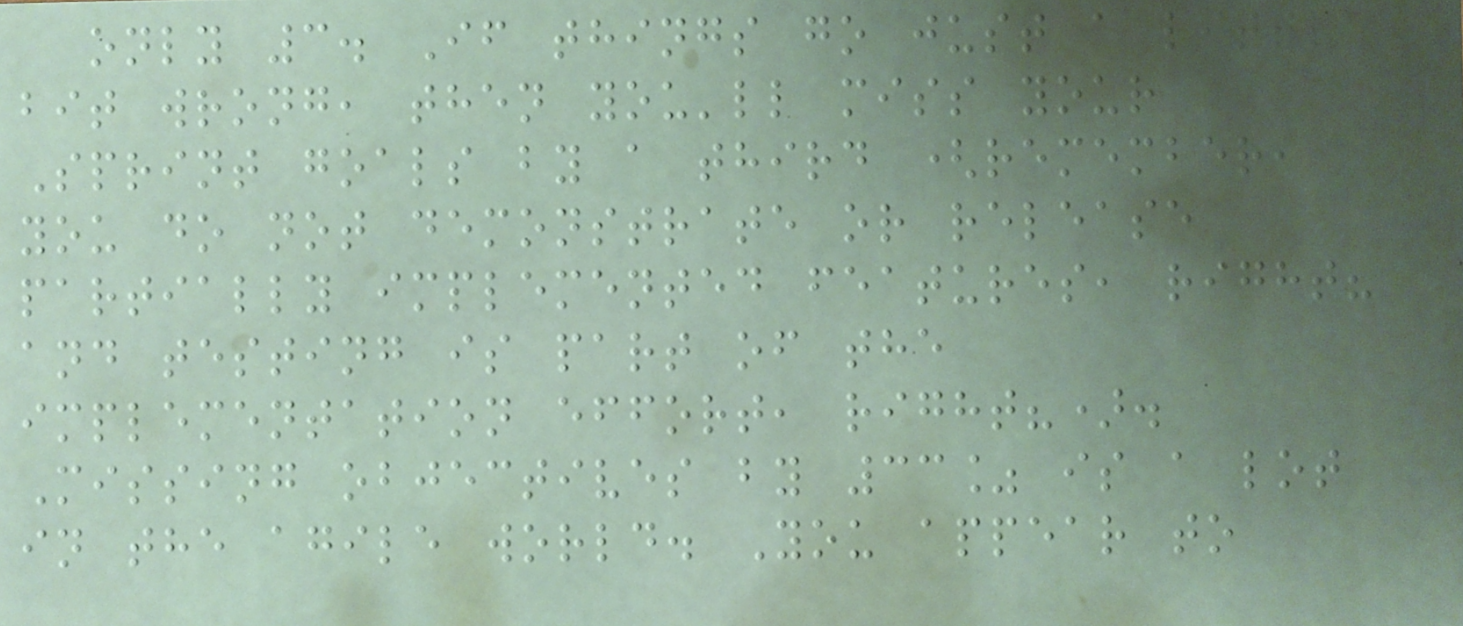only 3. If things go just a little
bit wrong, then you'll miss your
Sprint goals by a third (remember,
you do not demonstrate or release
partially implemented features, right?
and testing is part of the
implementation effort, right?).
Missing objectives by 33% is a lot
in the agile world. You appear to
